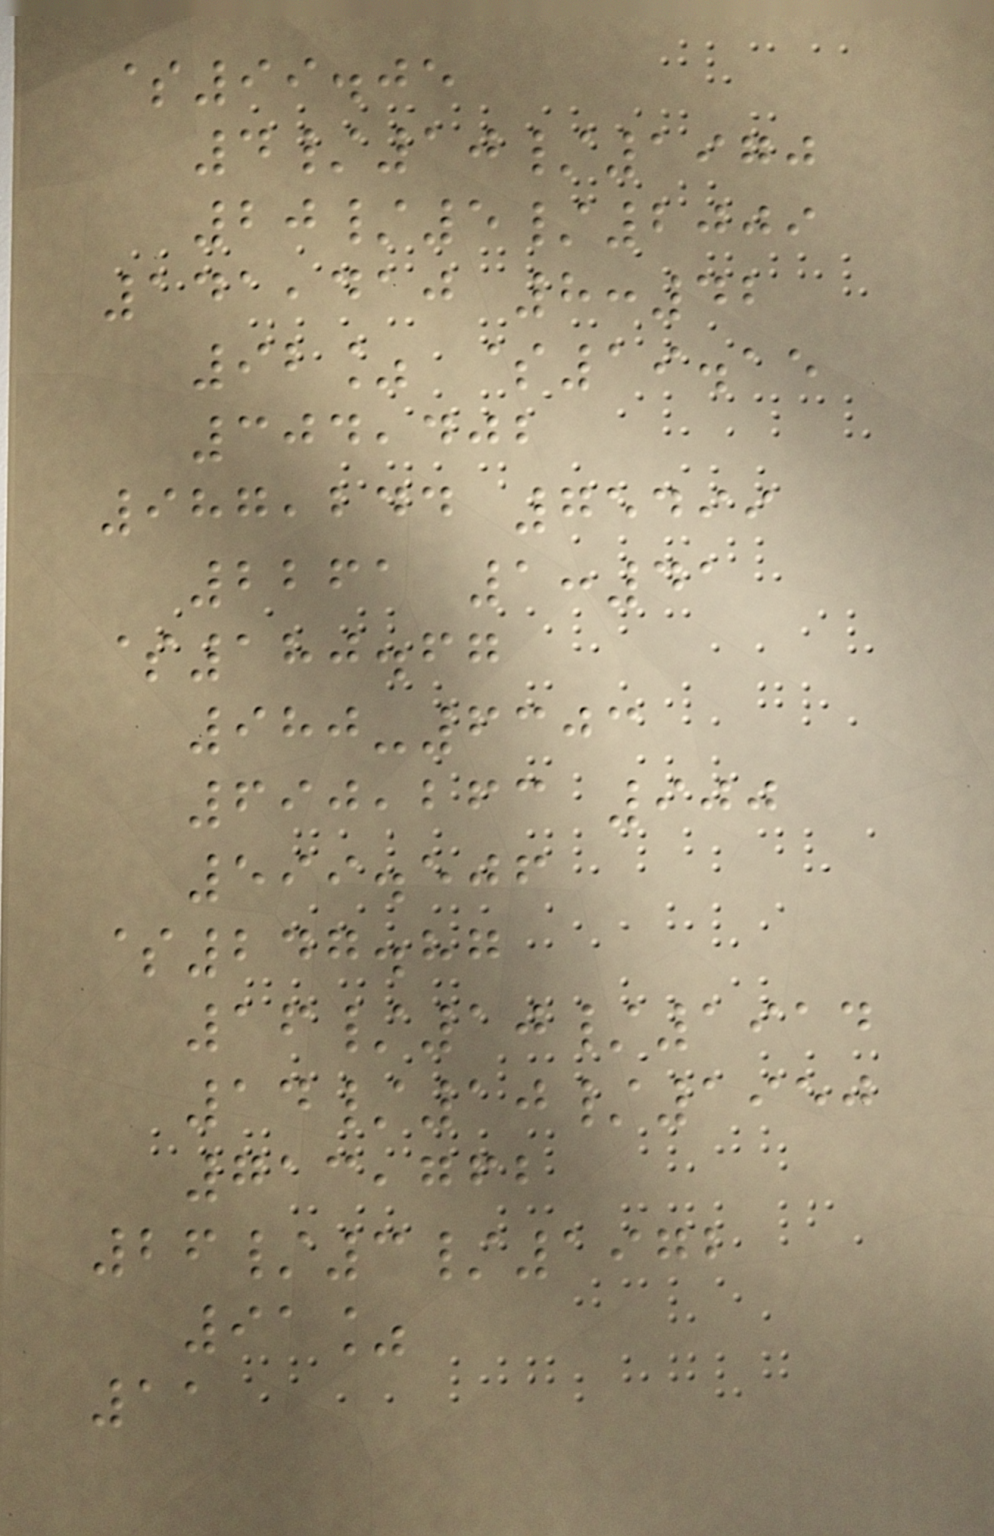$99.05
4/10/1970
20/5/2009
141,410 8:42
92% $19.15
304,402
987,244 75499
2261 1:41
$180.67
980-6303
690,263 900
599.506
$247.87
16/10/1914
14/10/1950
713,762
26/3/1972
91%
11
